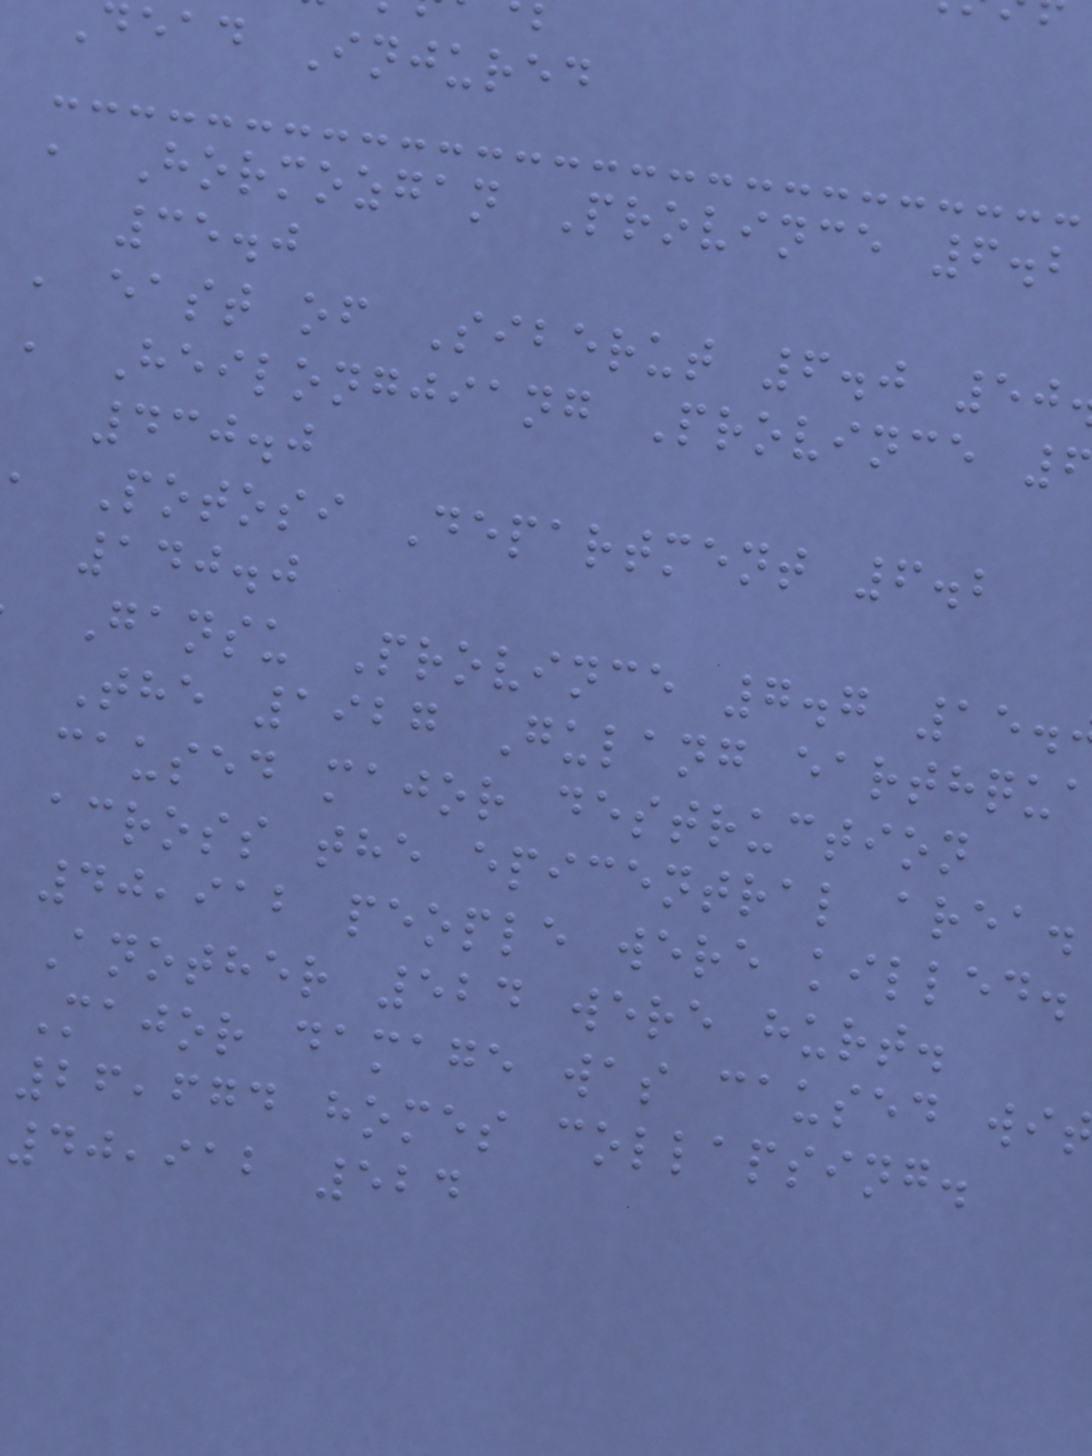dead Injured
, Hormozgan Province 6.2
35.0
, east of Siberut 6.0 50
, Heilongjiang Province
430.0
, Potosi Department 6.2
140.0
Gansu Province 7.7 15.
The 1927 Gulang earthqu
caused major destruction
across the epicentral area.
40,912 people were killed.
Another 524 were hurt.
Major damage was caused wi
26,674 homes collapsing.
40,912 524
